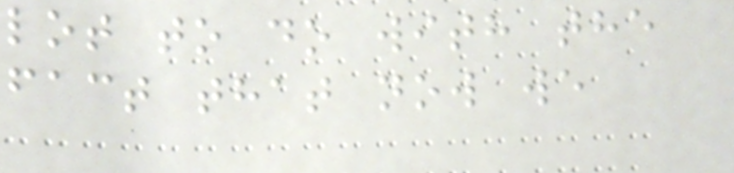lot to do with the
fact that now we
